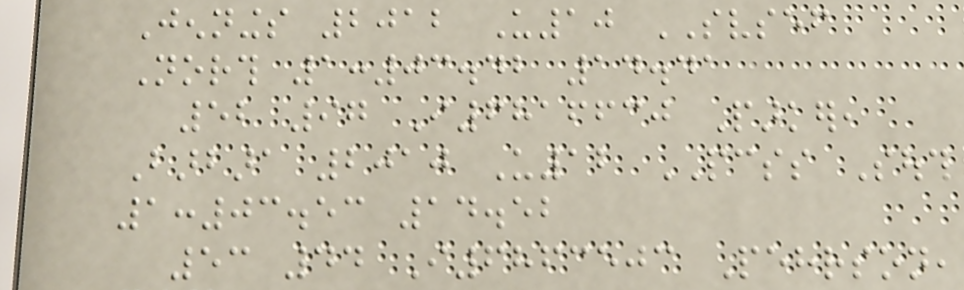Jennings 2012 U10 SVSEF
North 1:03.42 14.41
52 97 I6816630 Parker,
Barbara 2010 U12 PCSS South
1:03.53 14.52
53 44 I6863503 Pehrson,
